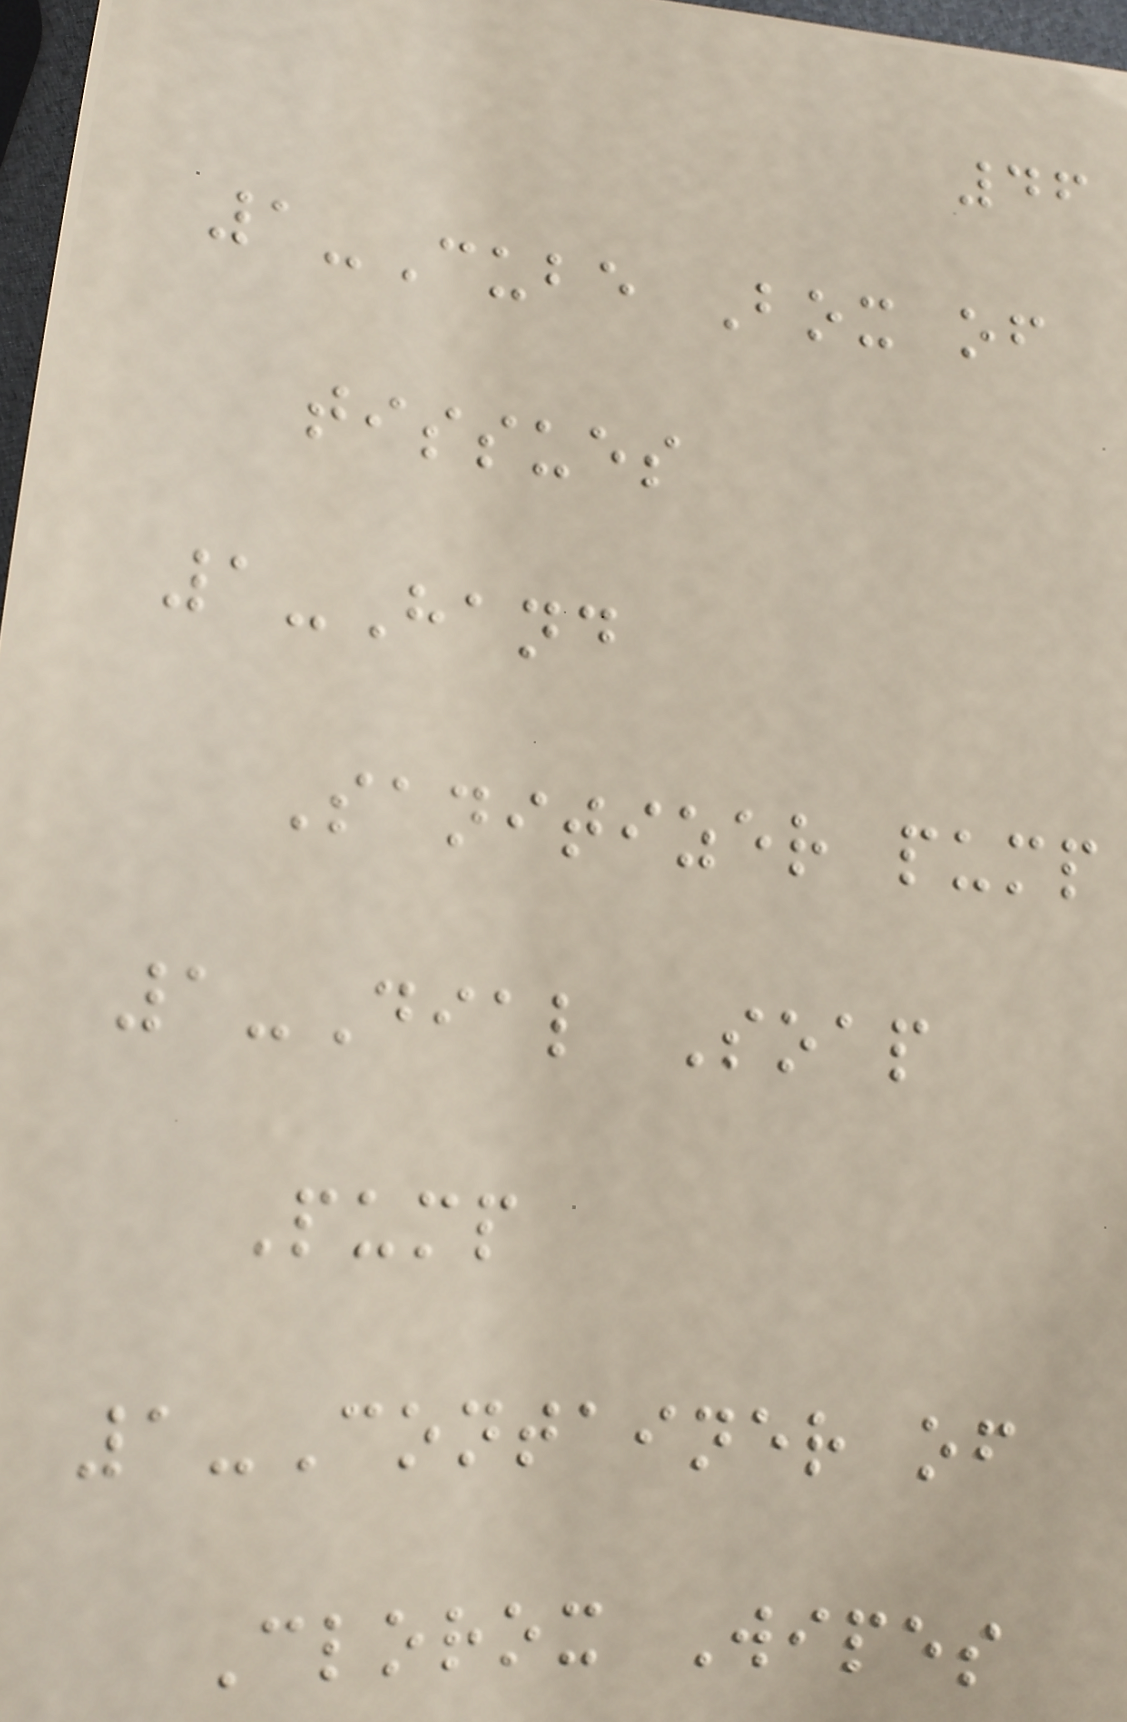46
1-Cube Box of
tissues
1-Hand
Sanitizer pump
1-Dial Soap
Pump
1-Container of
Clorox Wipes
